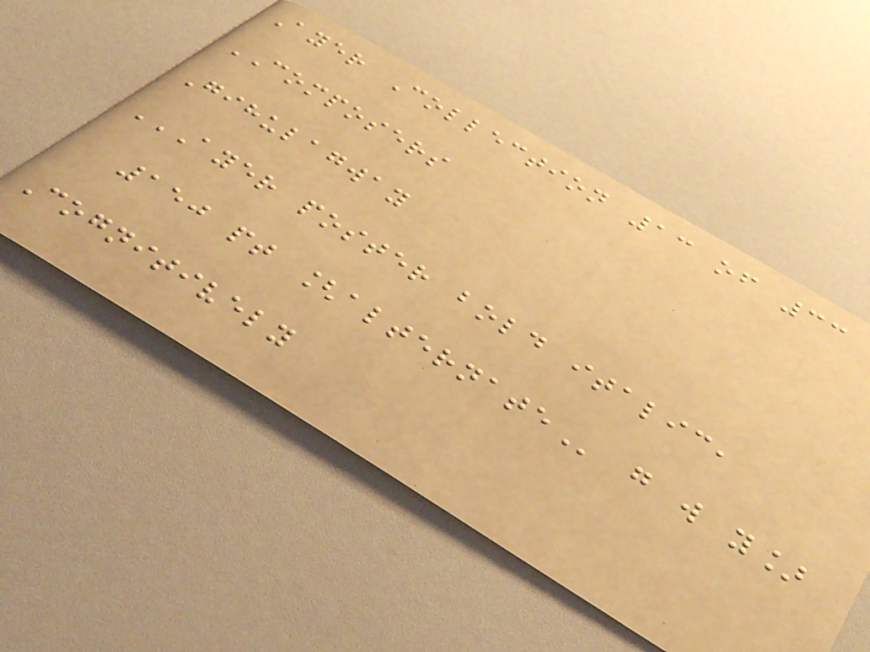Ayer Collection 13 of 33
COMPOSERS
Gihulagway
AYER POSTER BOLD ITALIC,
150 PT [ALTERNATE g w y]
Cognitively
